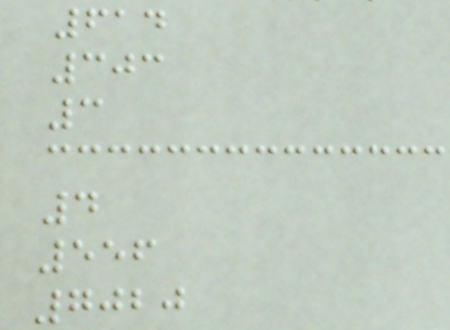614
303
3
4
556
7020
